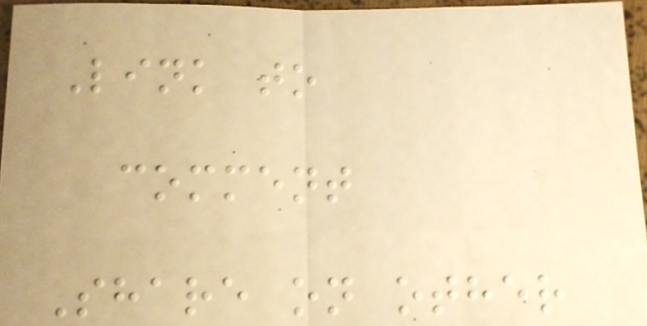Link to
comment
Share on other
